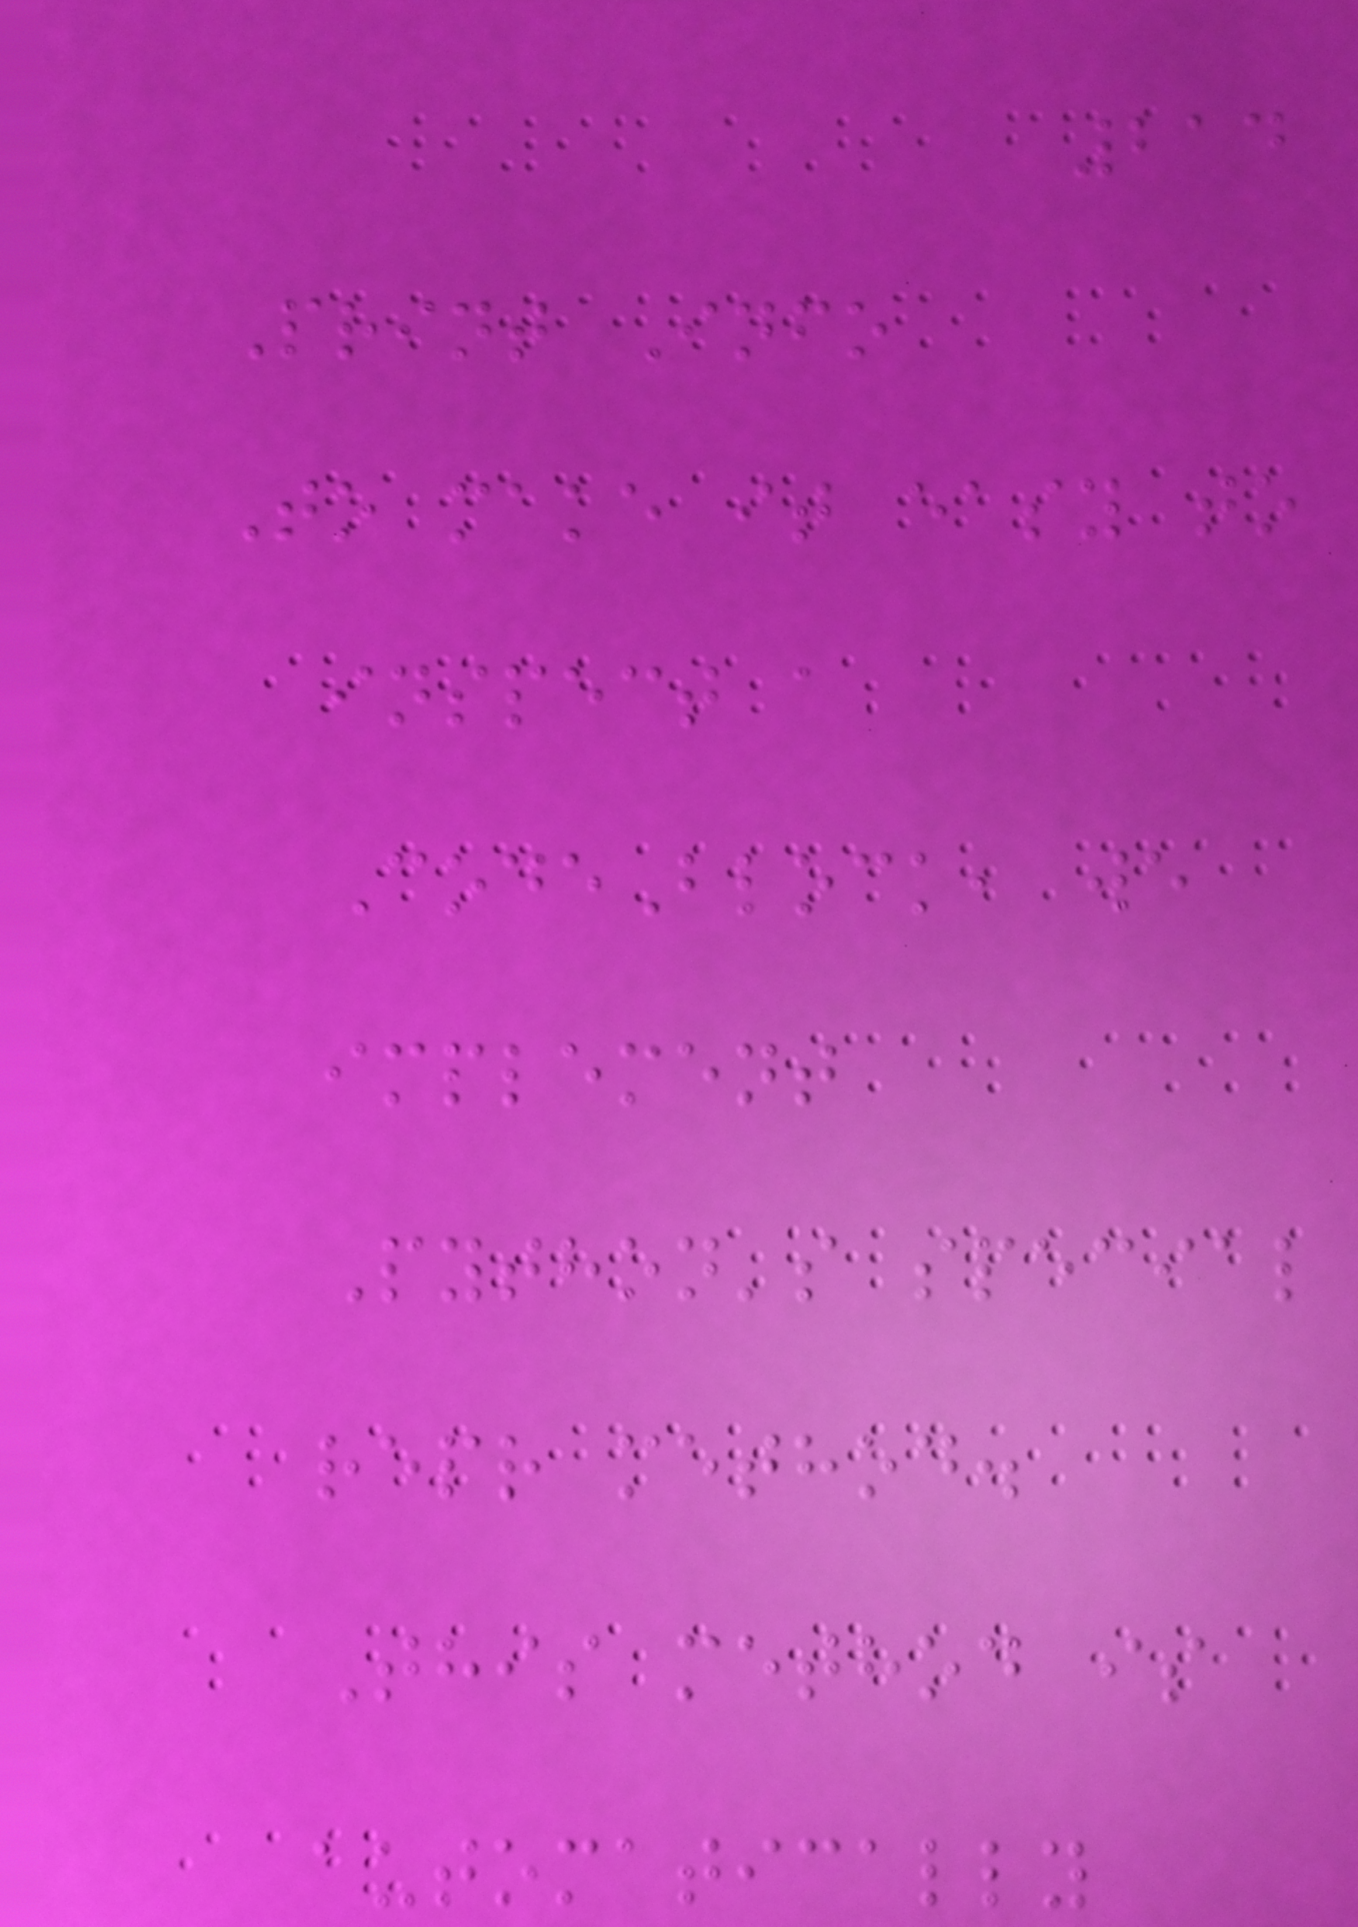214
Print Info
To make it easy to
inspect a
CodeBlock, we
implement
Python's special
repr method.
This method is
automatically
